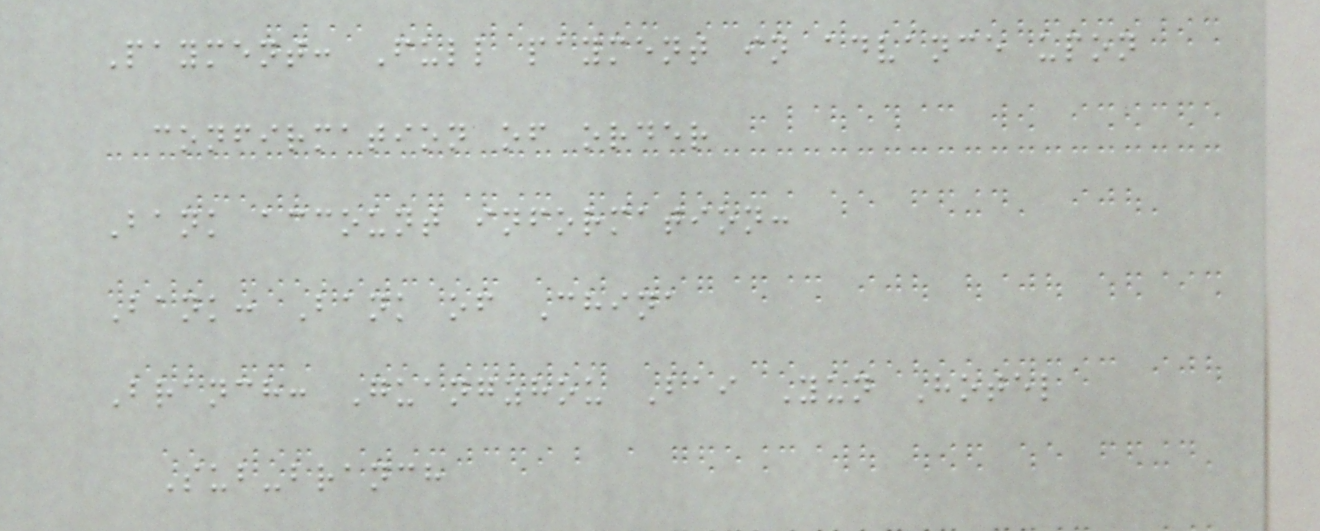Payment: Full payment in advance upon
confirmation of order
Bank account information:
Bank: Bank of China
Branch: Guangzhou Bai Yun Hotel
Sub-branch
